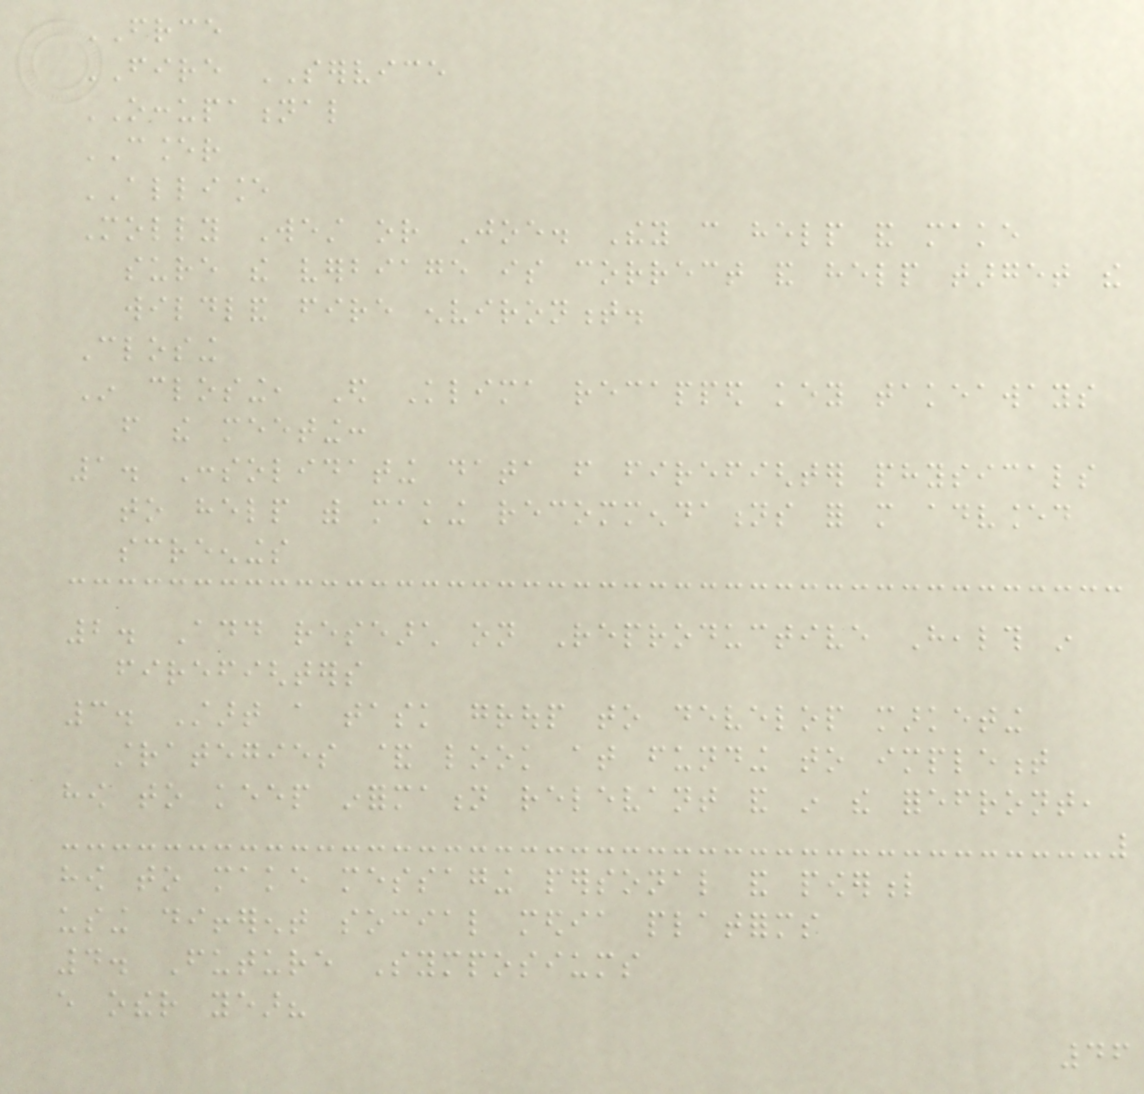FRCE
FIRE SERVICE
OCCUPATIONAL
CANCER
ALLIANCE
Molly West or Joe. They can help and make
sure the verbiage is correct and help target the
wildland fire environment.
Closing
In closing, Ed Klima recapped key takeaways
from the meeting:
1. Consolidating data from firefighter physicals
to help with making recommendations for more advanced
screenings
2. Add research on Reproductive Health in
firefighters
3. Start a task group to develop marketing
strategies & look at funding to implement
how to keep information relevant and in the forefront,
how to make messaging personal and powerful
using different social media platforms
4. Future Symposiums
every other year?
46
